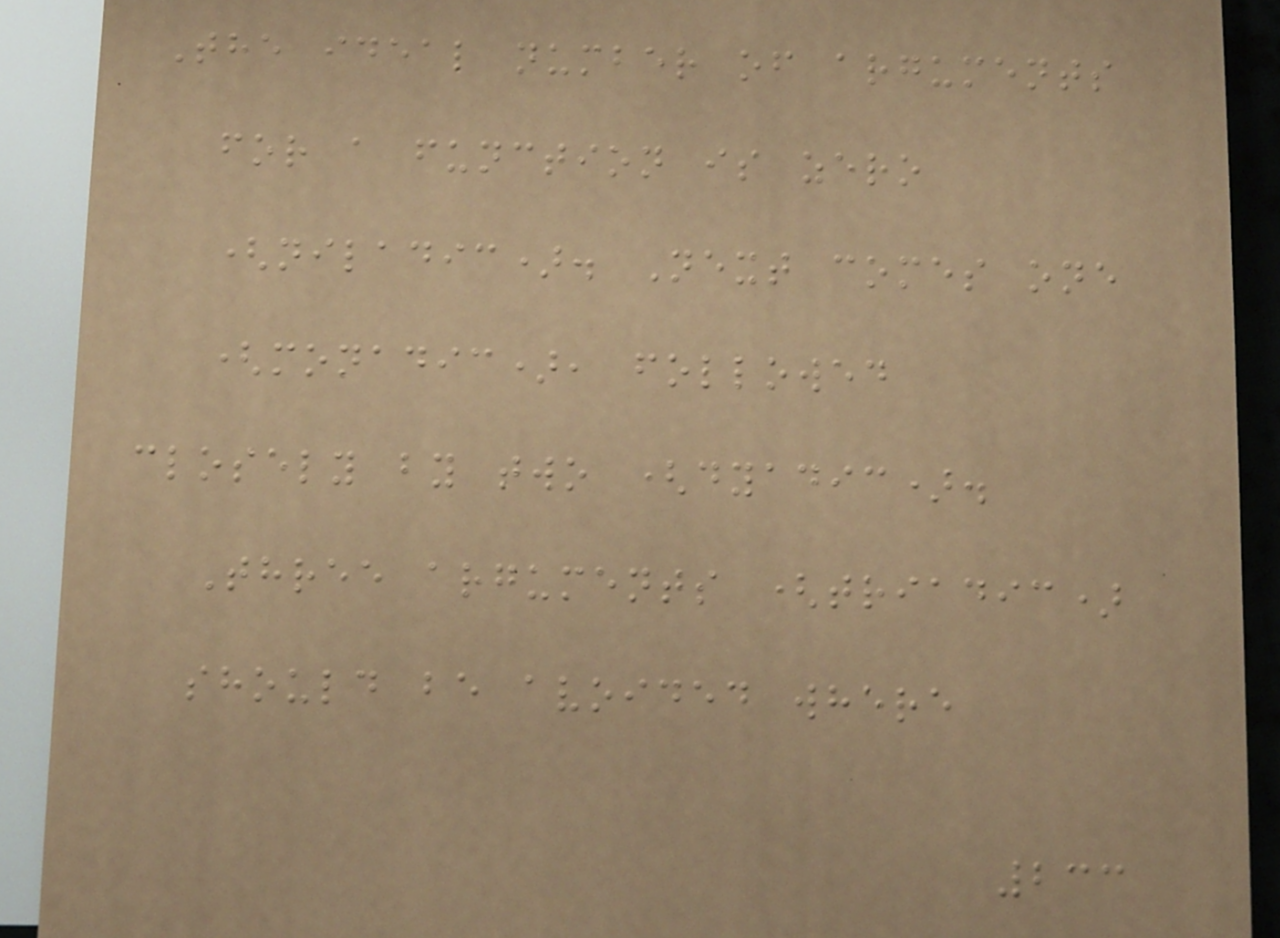The ideal number of arguments
for a function is zero
(niladic). Next comes one
(monadic), followed
closely by two (dyadic).
Three arguments (triadic)
should be avoided where
233
